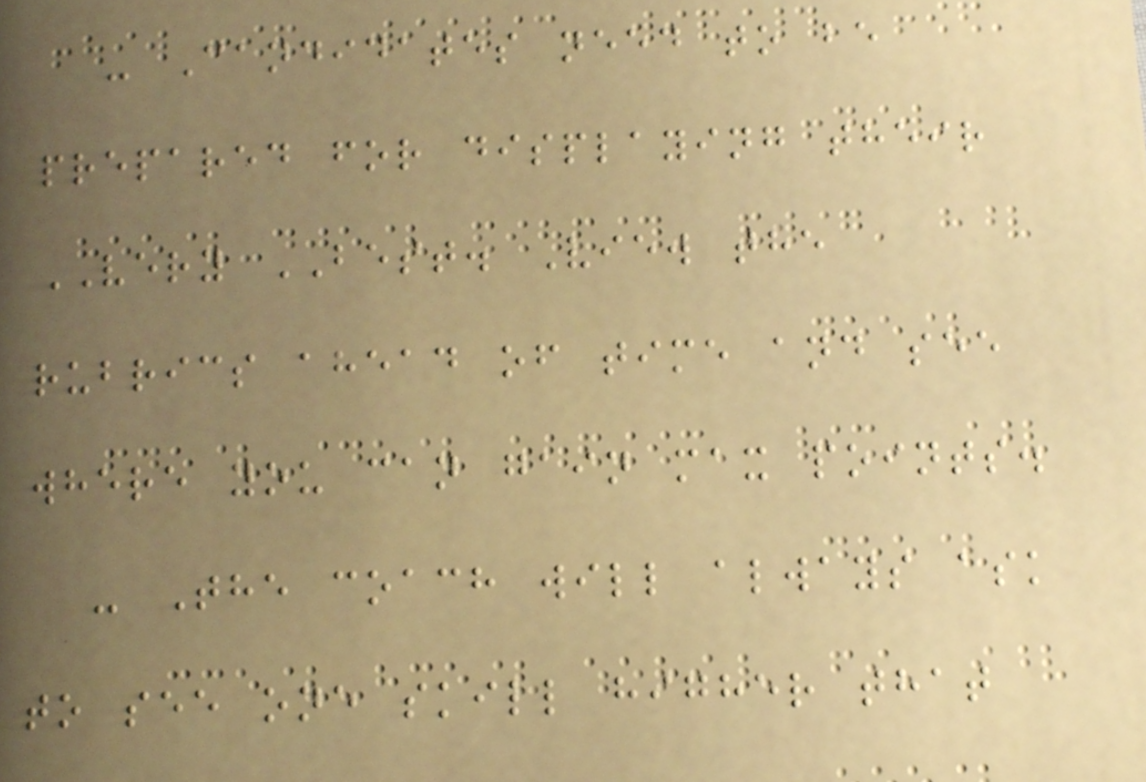- Candidates need to be
prepared for displaying their
VERY BEST. View the
rubrics ahead of time and see
where you can gain max points.
- The coach will always ask
to see one skill higher that
